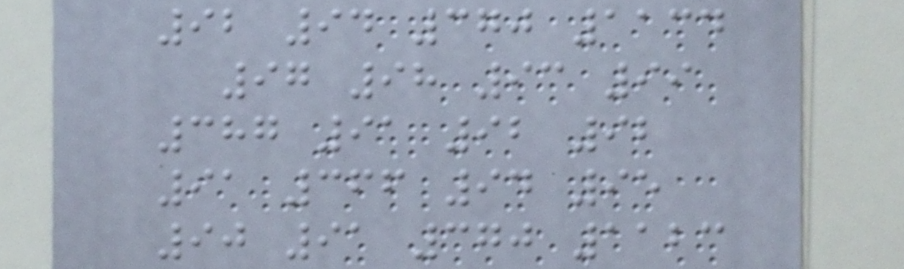92 94 370 1134
97 98 93 99
387 91 92 92
91 366 94 95
90 91 370 1123
